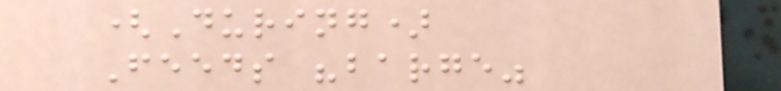(During)
Feeds "barge"
